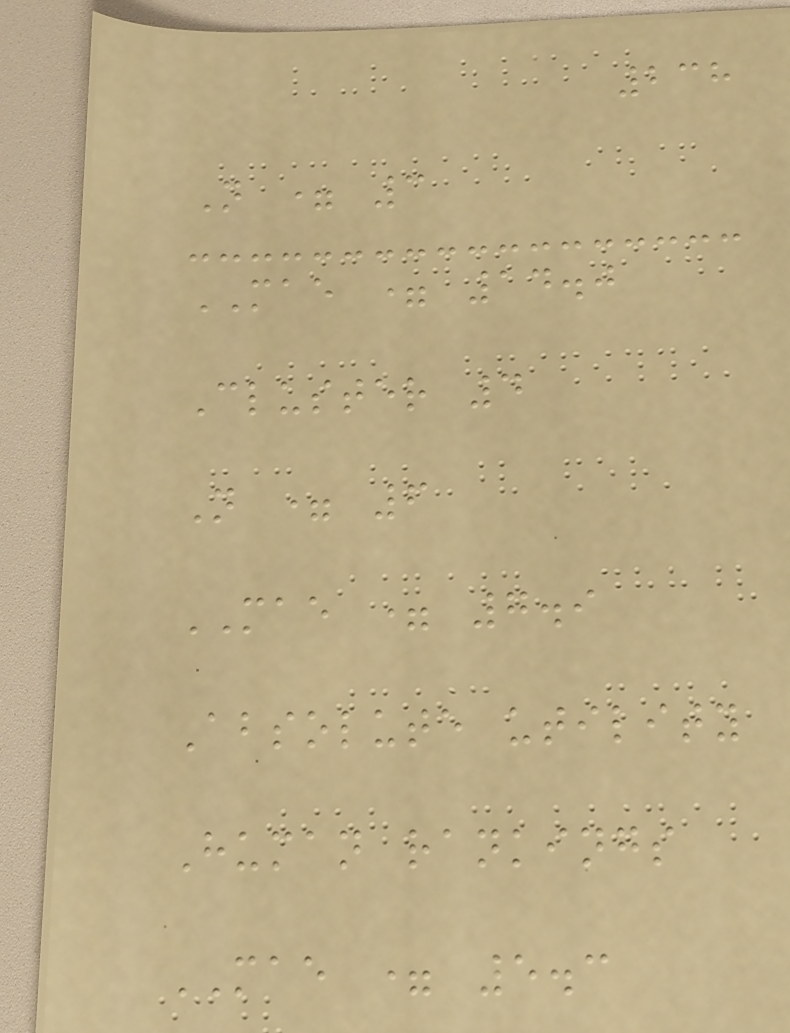238
N = 3
MAE = 14.0
Cluster 4
N = 6
MAE = 7.9
Absolute utility
Human rankings
MAE = 5.3
